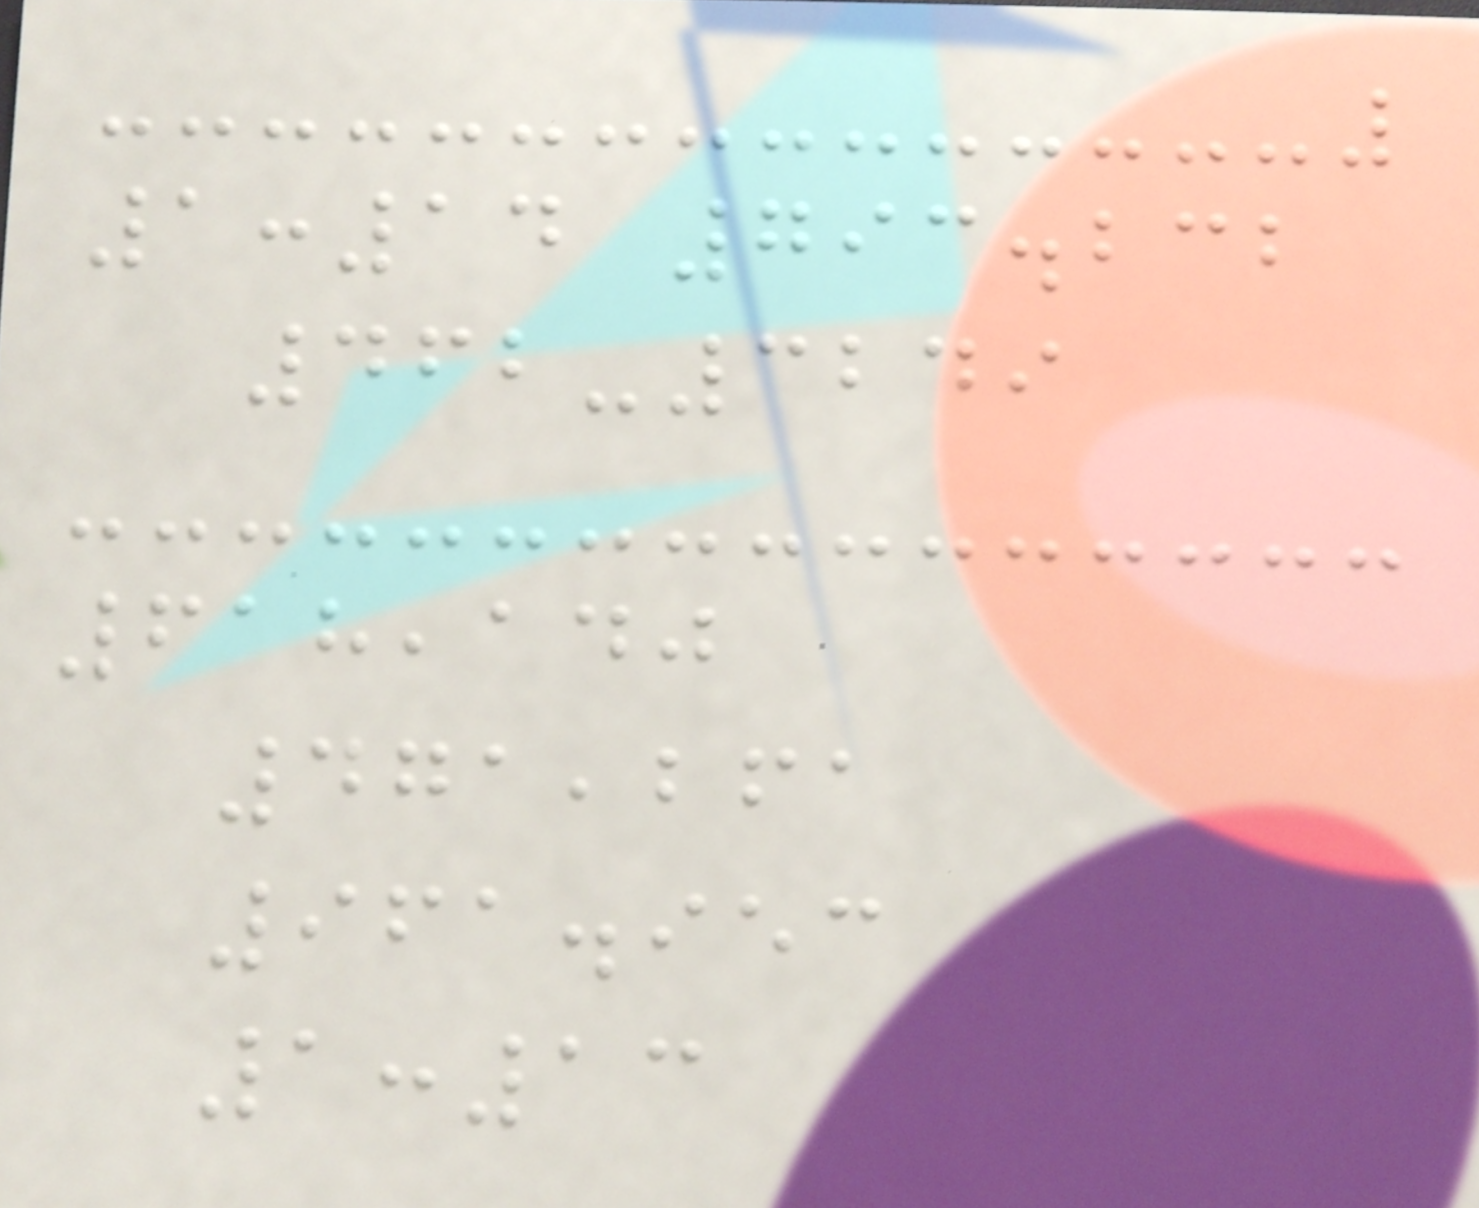1:14 793.232
462-3249
618,140
471,261
961.953
1:13
